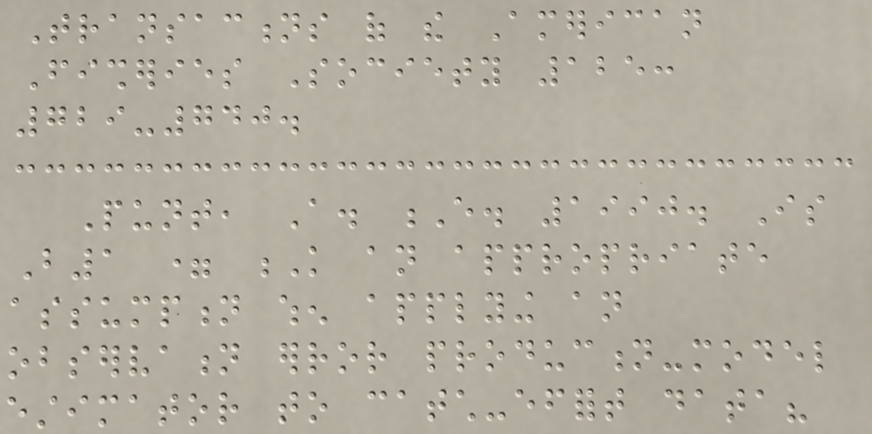Transactions of the American
Fisheries Society 125:
729-740.
Punt, A. E. 1990. Is
B1 = K an appropriate
assumption when applying an
observation error production-model
estimator to catch-effort data?
